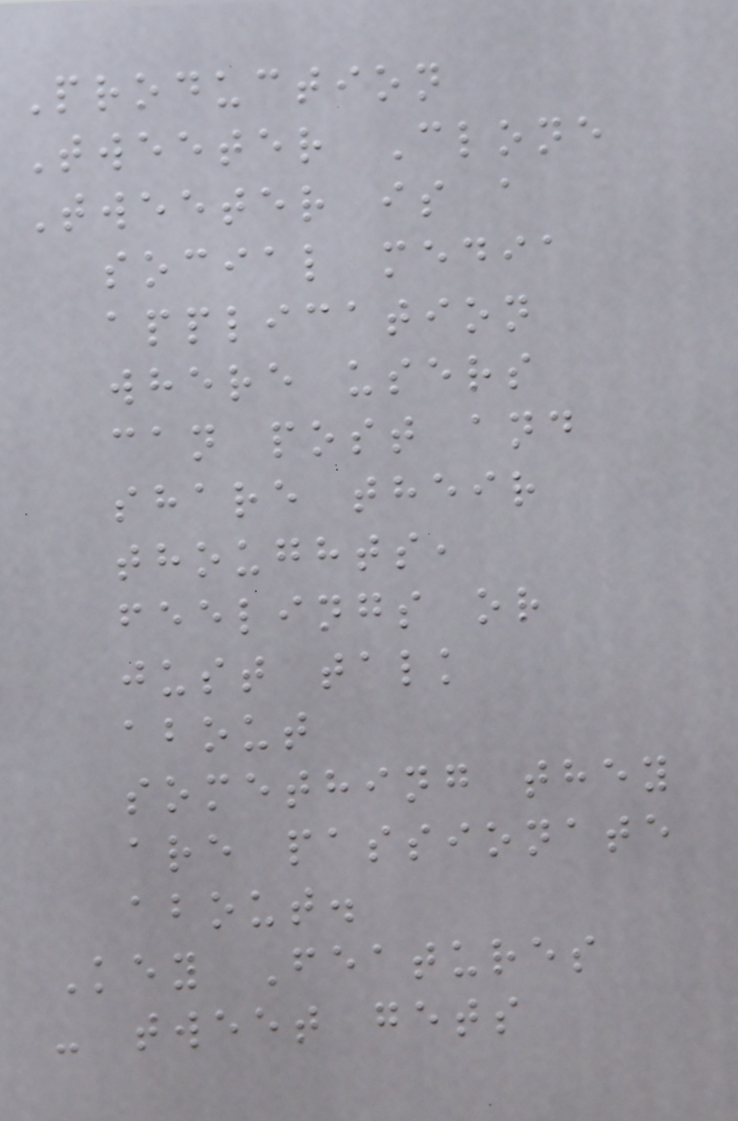Production
Tweeter Clone
Tweeter is a
social media
application
where users
can post and
share their
thoughts,
feelings or
just talk
about
something they
are passionate
about.
Key Features
- tweet gets
